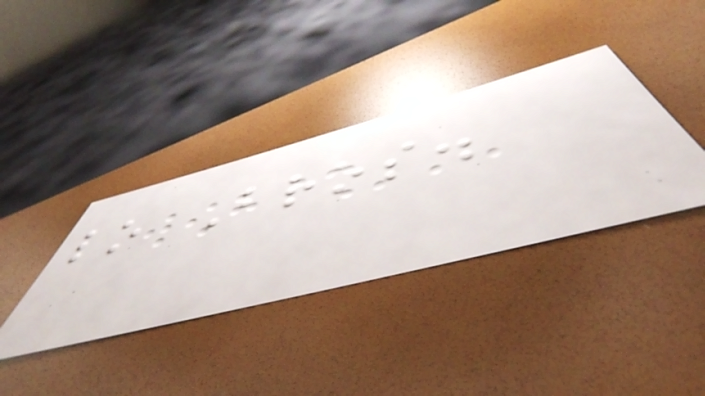lo Bros.
